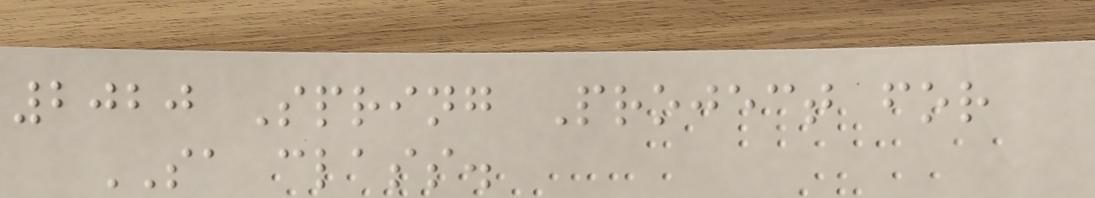2020 Spring Project for
SA class.
